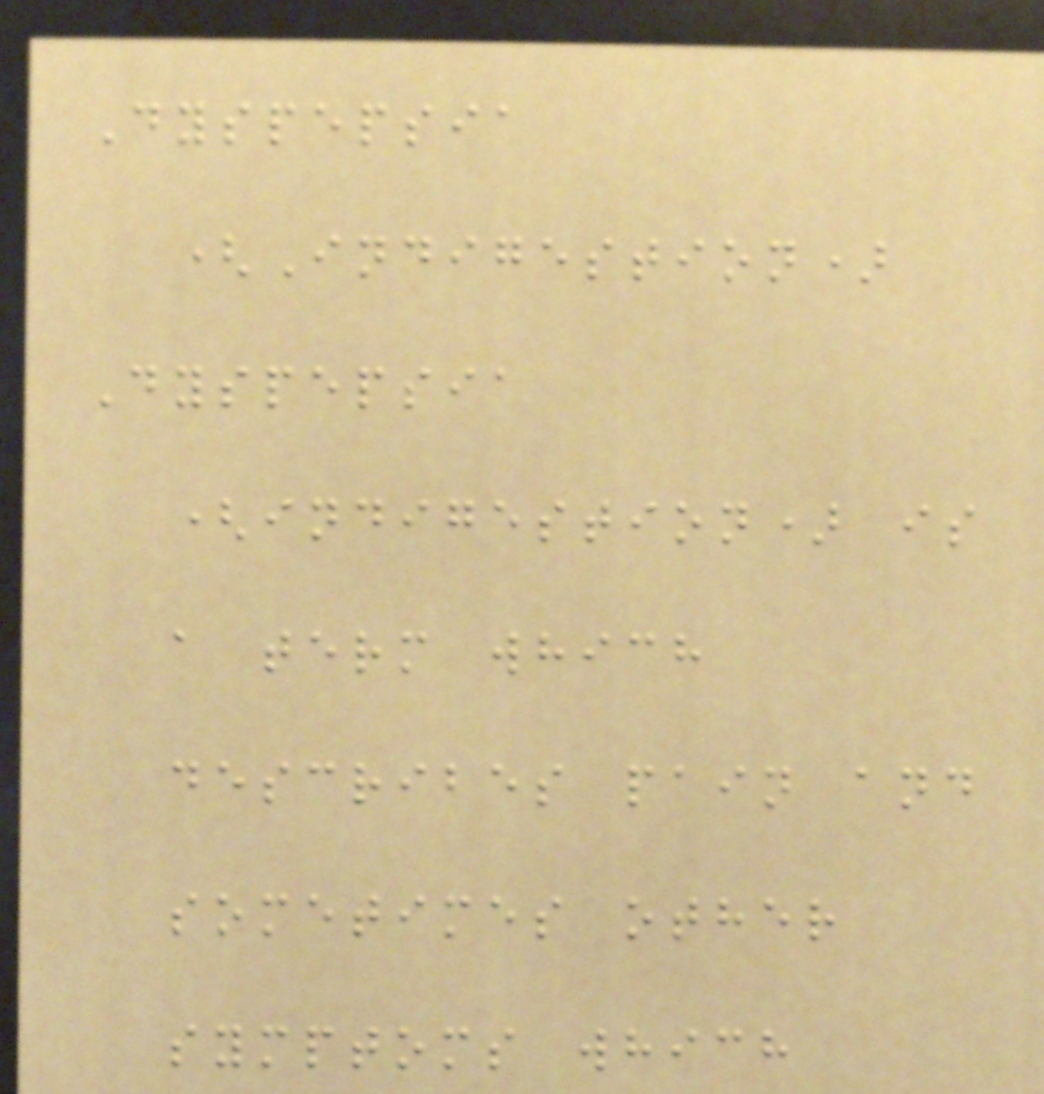Dyspepsia
(Indigestion)
Dyspepsia
(indigestion) is
a term which
describes pain and
sometimes other
symptoms which
